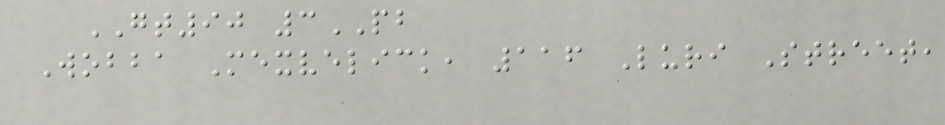GT90 3PB
Wobba Mexvelick, 116 Luri Street,
